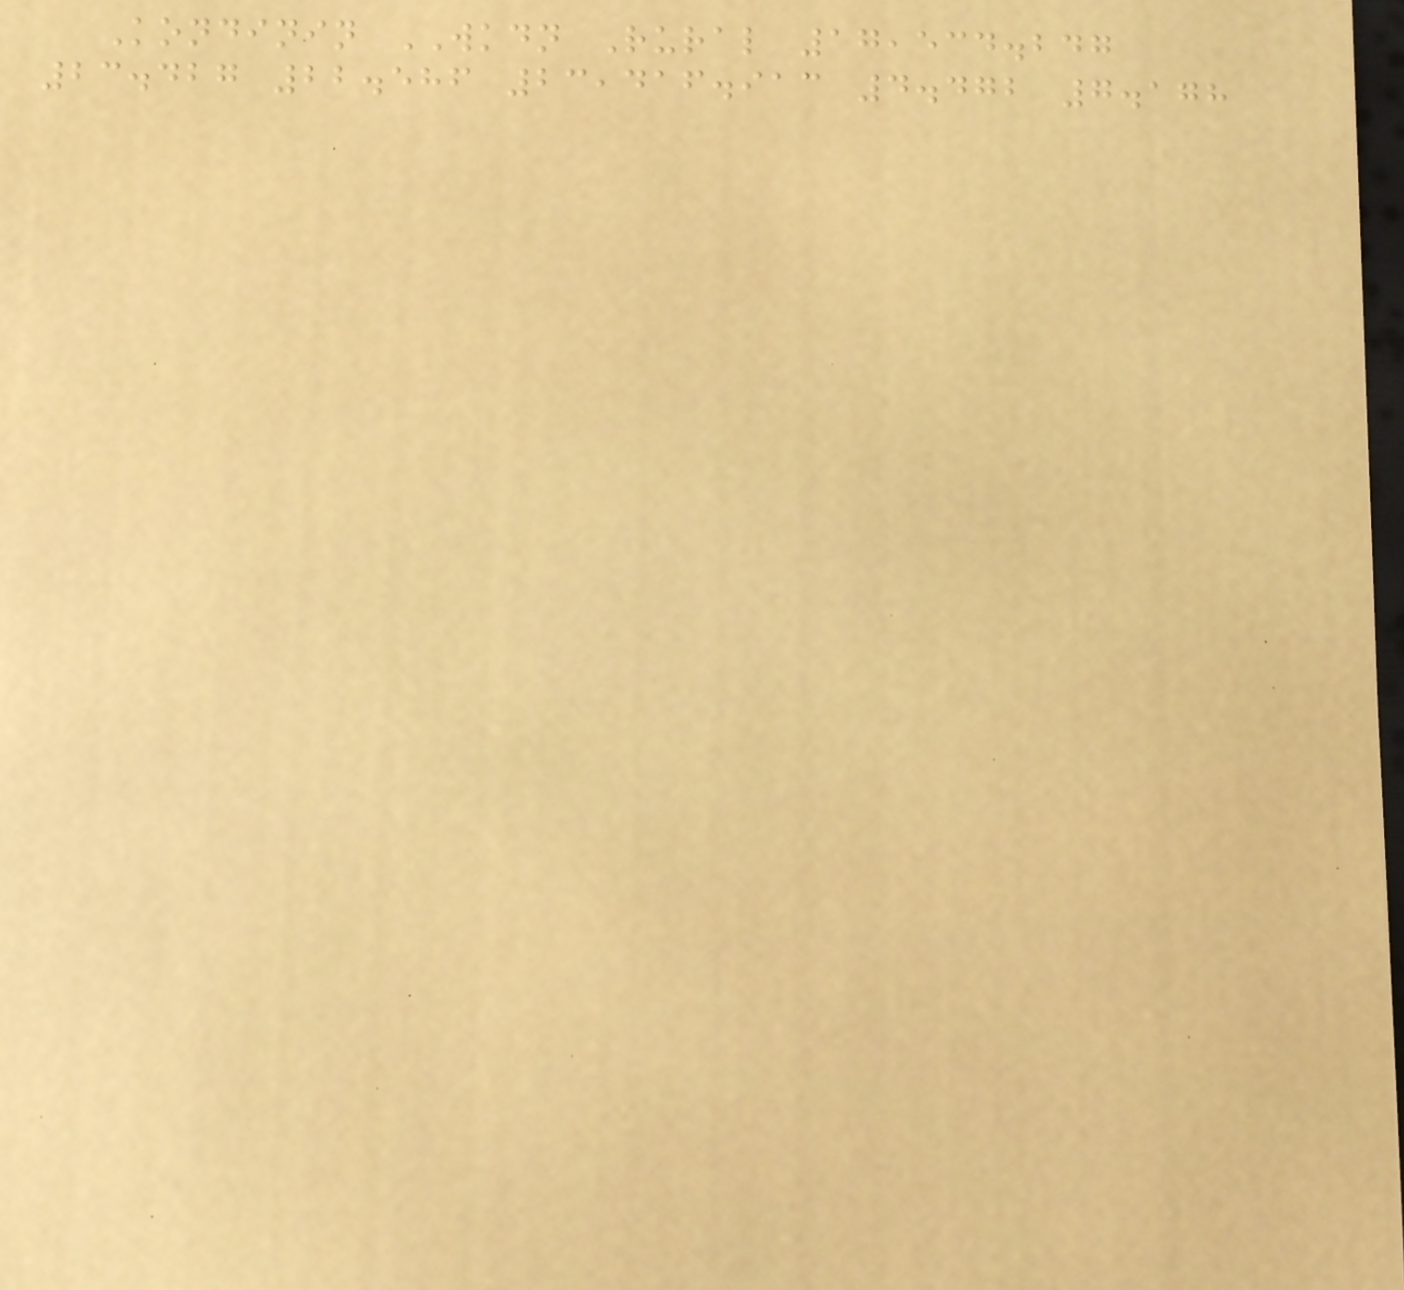Kondinin WKDN Rural 17,534.247
23.427 22.586 23,416.913 4.472 7.178
